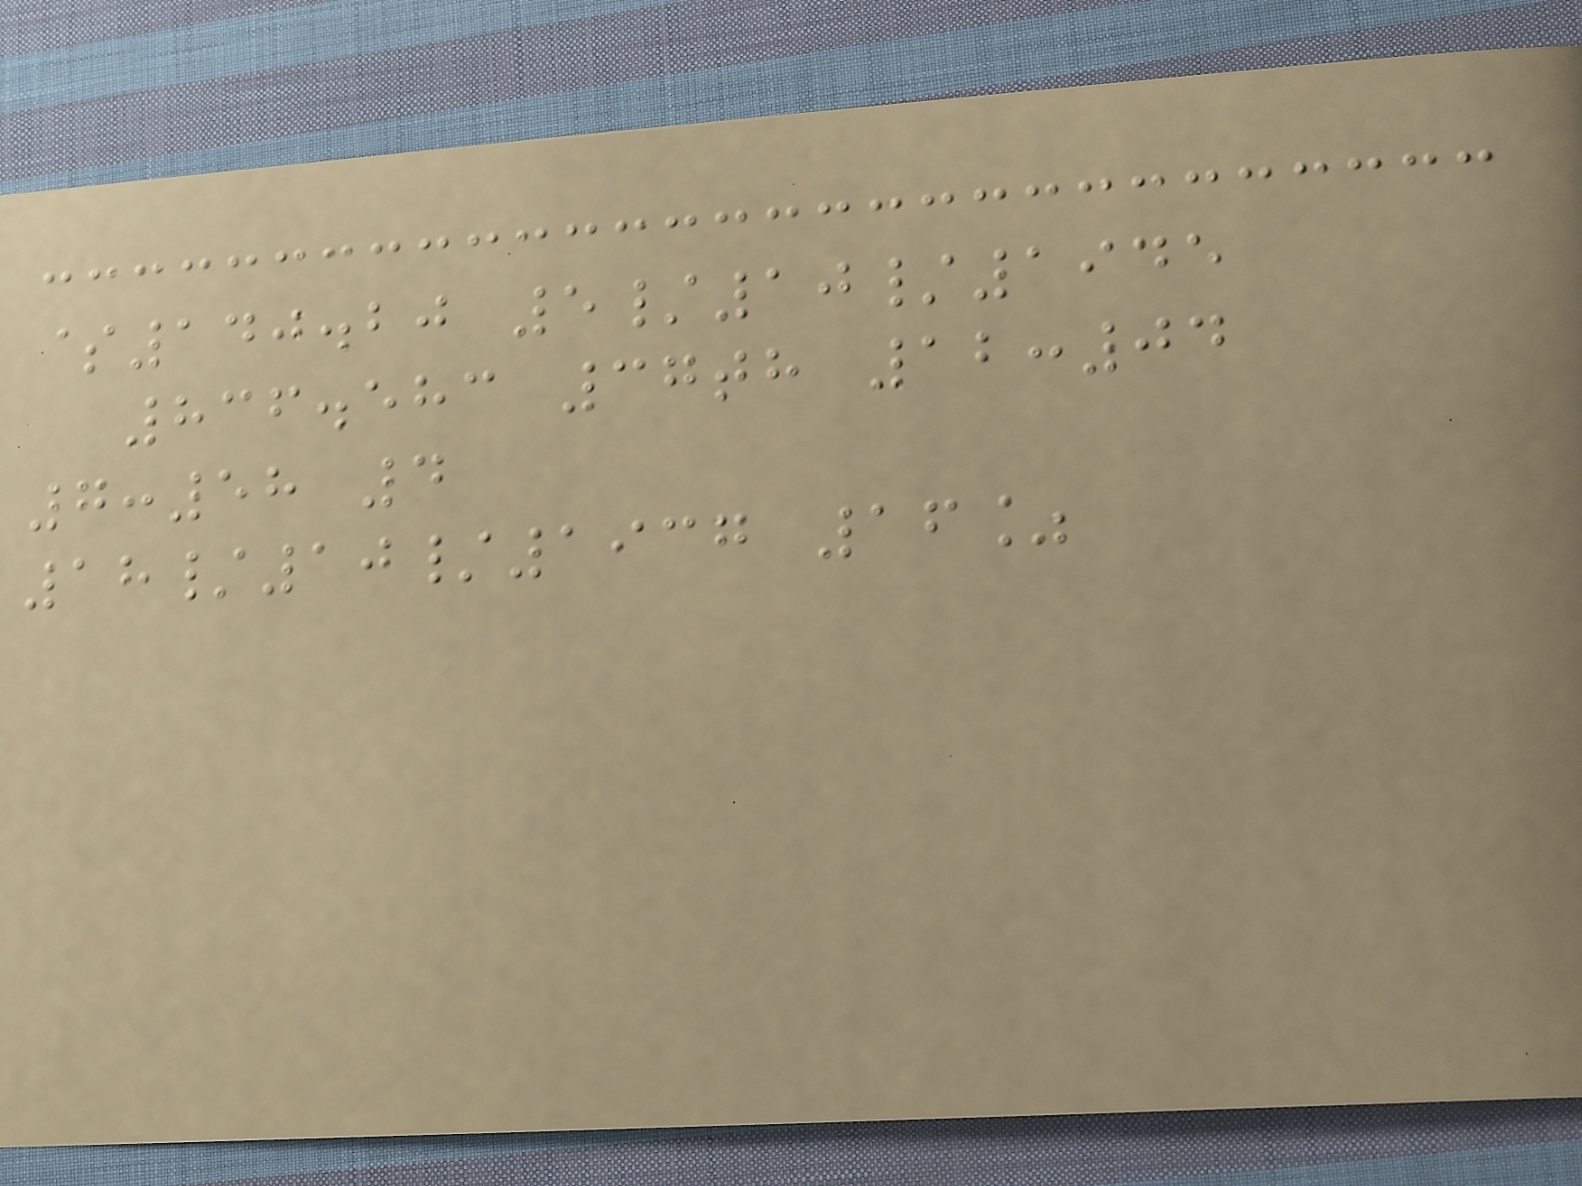$140.20 5/10/1945
836.583 37th 12:04
7:58 4
18/10/1937 16%
